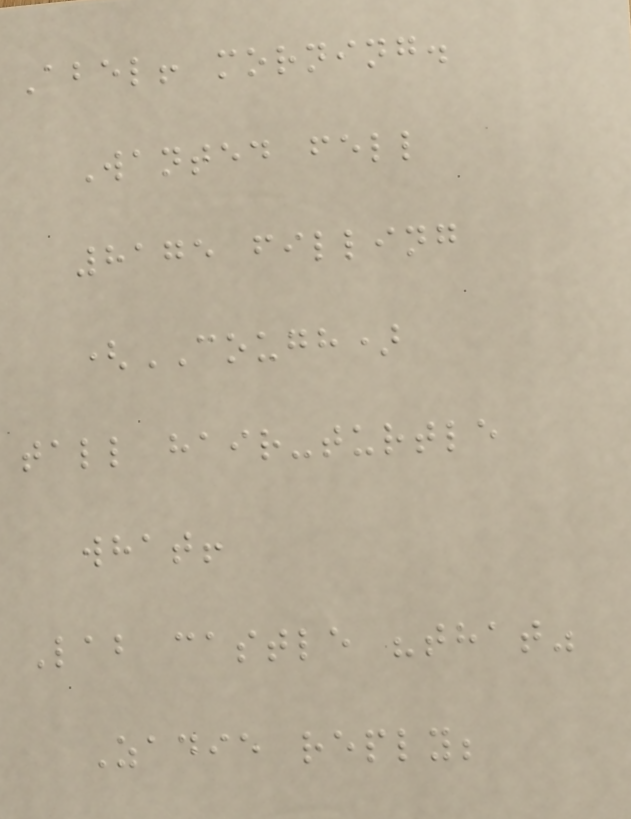Abel! morning.
Wanted fell
8175 filling
(COUGH)
tall hair-turtle
what!
Lab castle "that"
Zadie reply;
